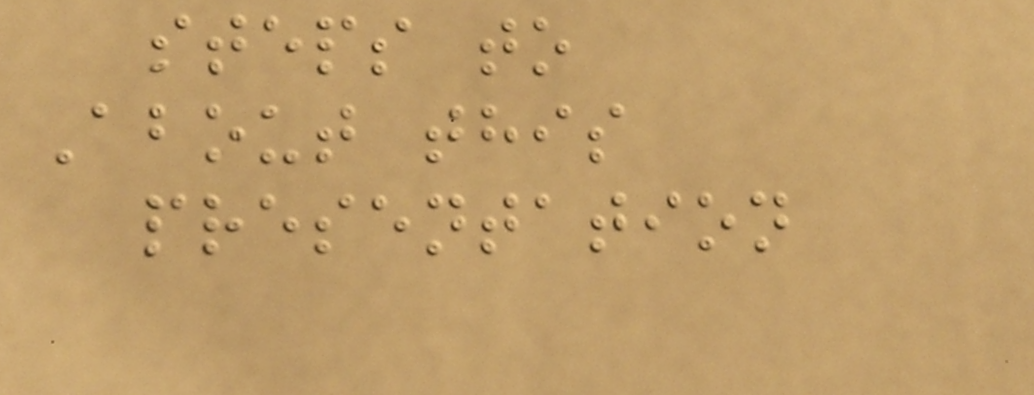steps to
About this
presentation
